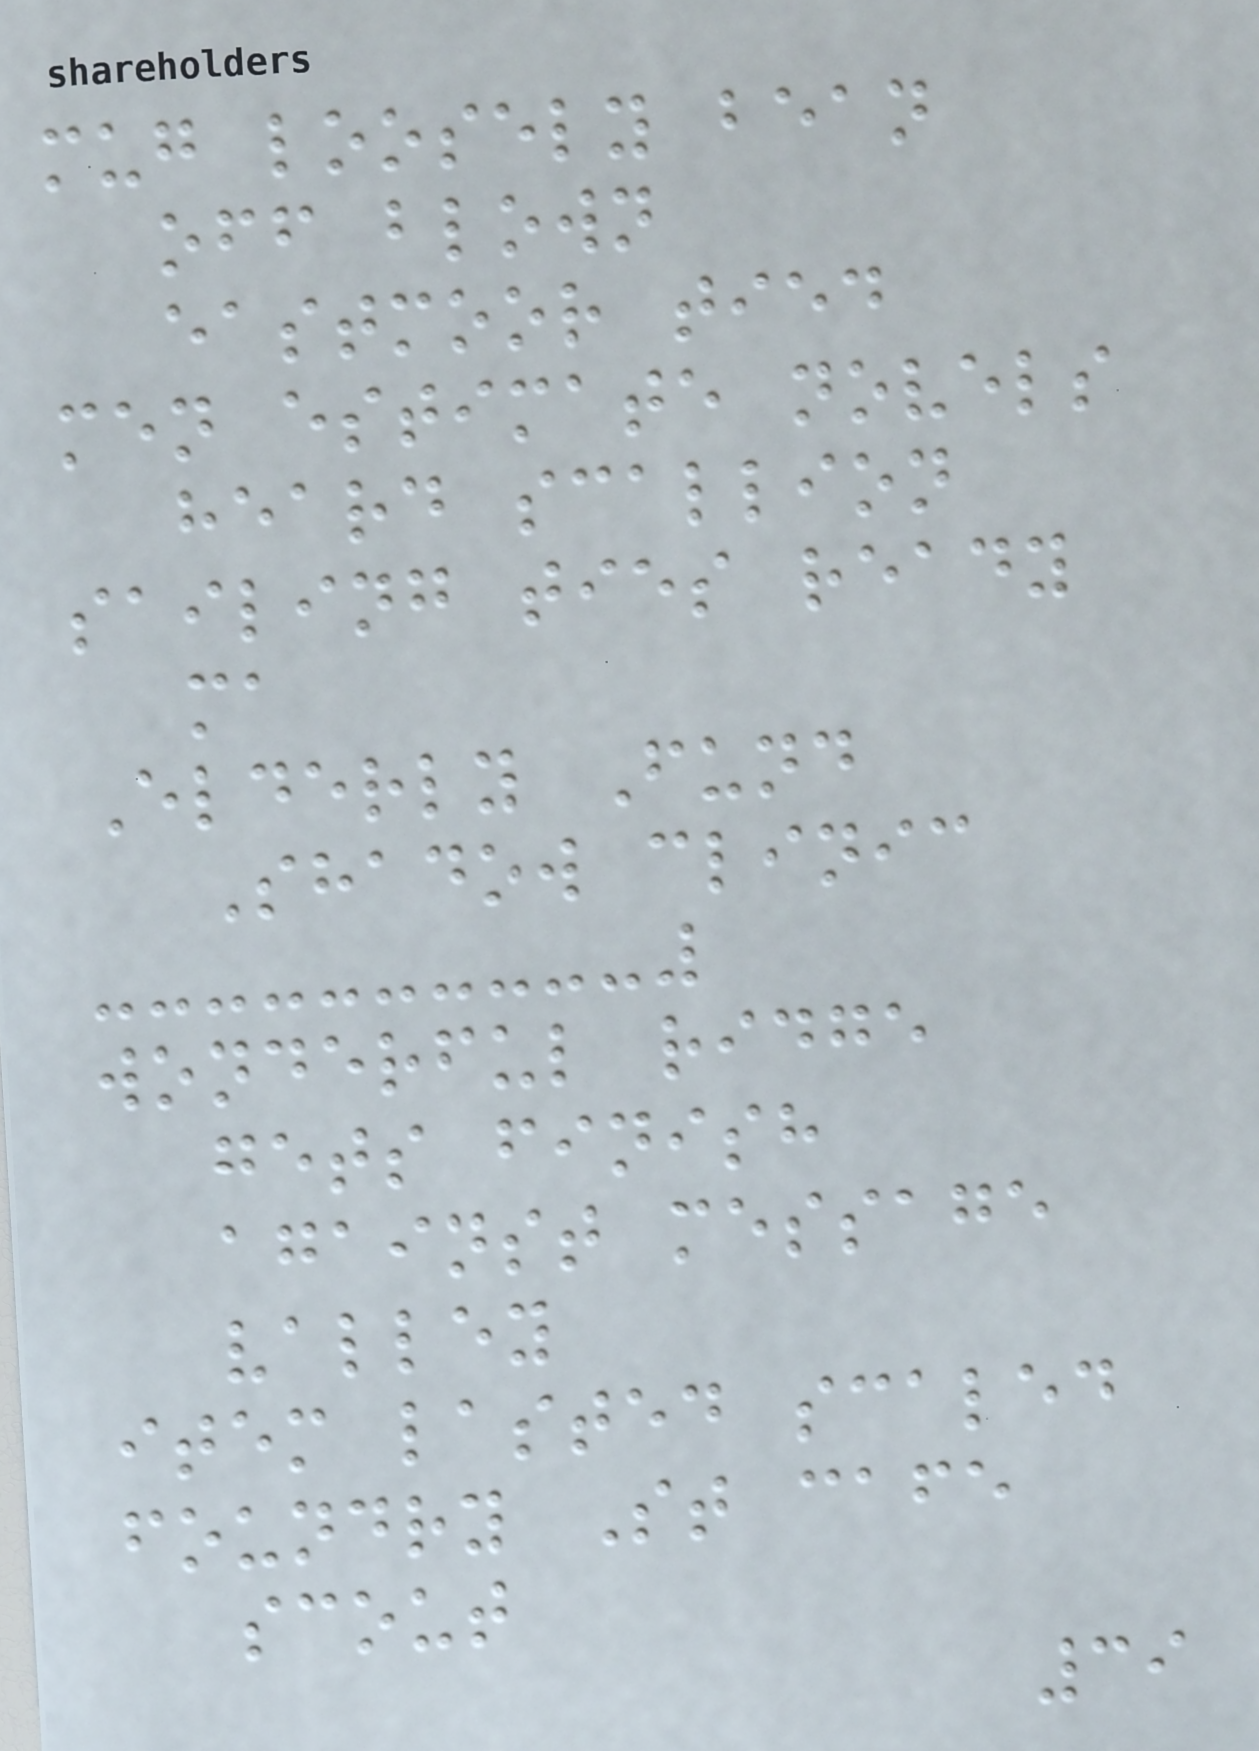mug loosely bean
off blown
eastmoor tied
men estimate novels
heard scallion
sailing ties ready
ma
Elderly Fund
Shadow clinic
wonderful ridge
gets finish
against message
valley
item lasted scaled
foundry St cafe
scout
39
